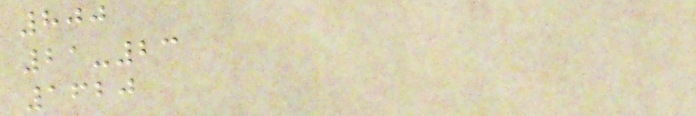800
21-23
1620
